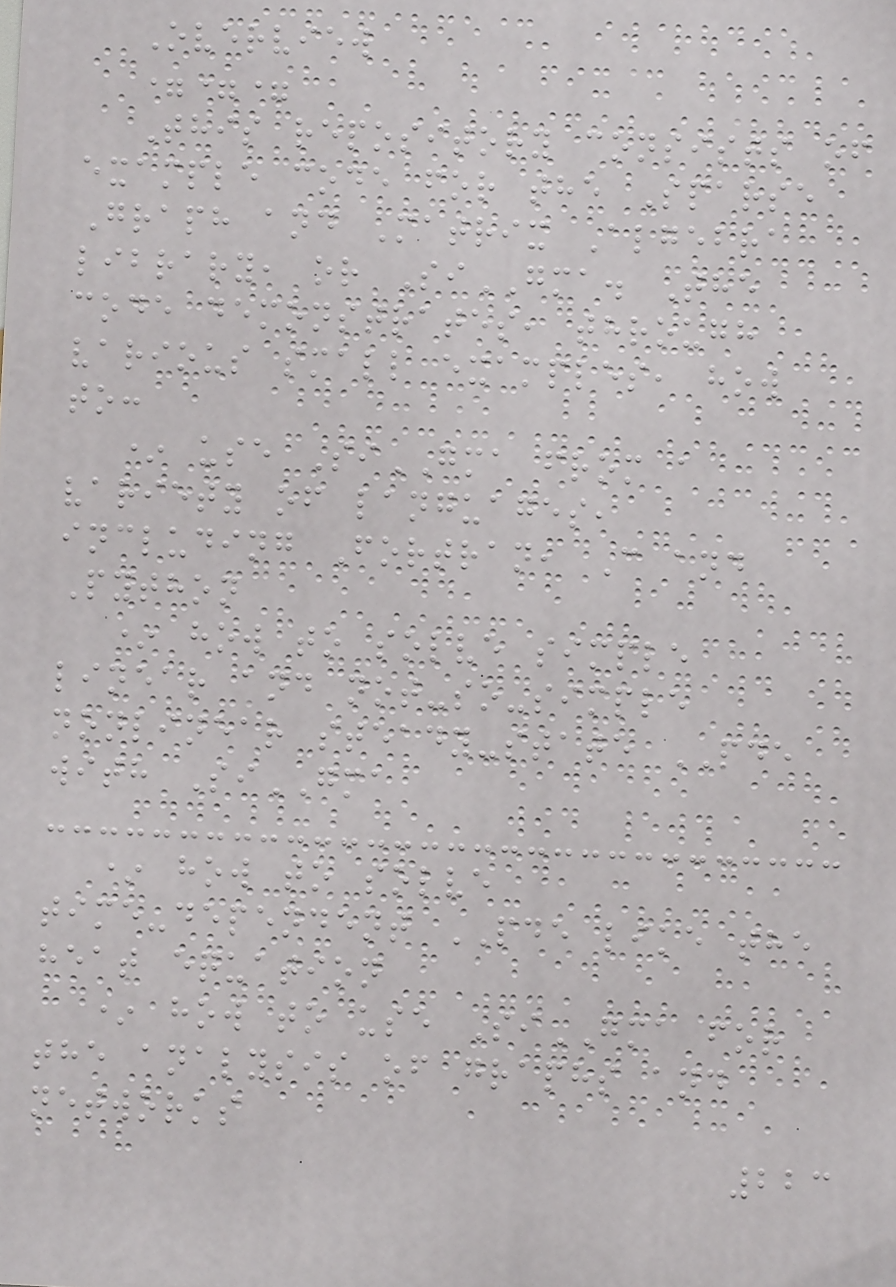Overview
===
This repository consists of
example code for the Sparse
Graph and Matrix Algebra
library, or SiGMA. The
code demonstrates, through
various small examples, how
to:
* use SiGMA from a
variety of languages,
including Fortran, C and
Python
* how to solve simple
linear and not-so-simple
nonlinear steady-state PDE
with SiGMA
* how to solve
time-dependent PDE like the
heat equation
* how to use SiGMA for
the analysis of graphs and
networks
223
